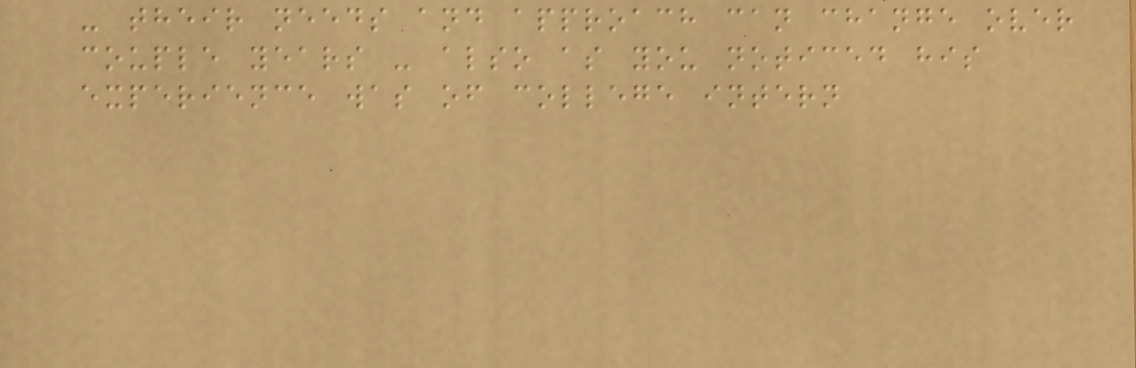- their needs and approach can change over
couple years - also as you noticed his
experience was of college intern
